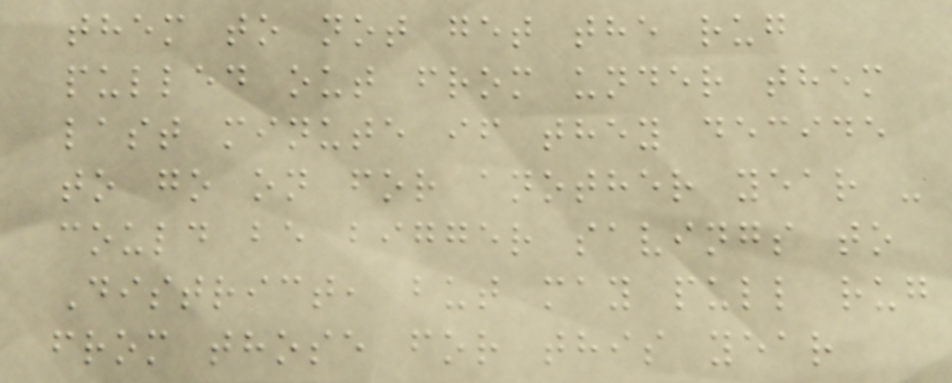them to not get the rug
pulled out from under them
last minute if they decide
to go on for another year -
could be bigger savings to
District, but may pull rug
from those for this year
